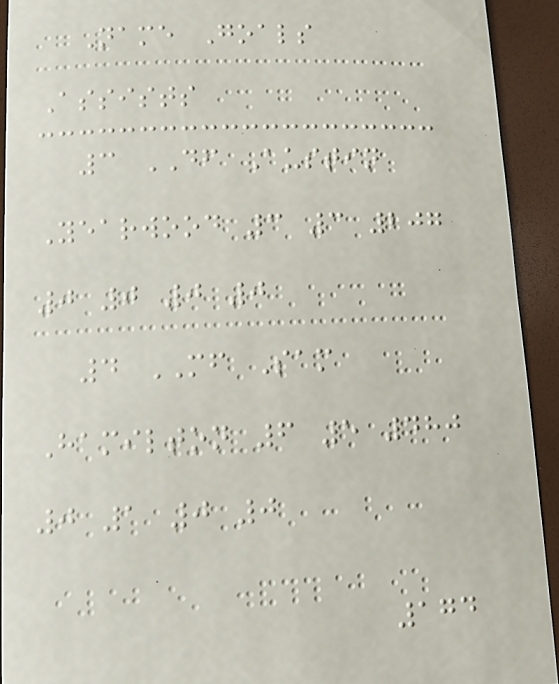Name Goals
Assists
3 DF Austin
Yearwood 3 3 207
0 0 0 0
4 MF Sam
Hamilton 6 5 480
0 1 0 0
174
